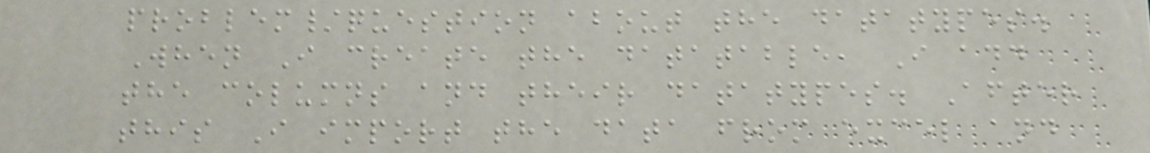problem/question about the datatypes.
When I create the datatable, I add
the columns and their datatypes. After
this I import the data from excel and
